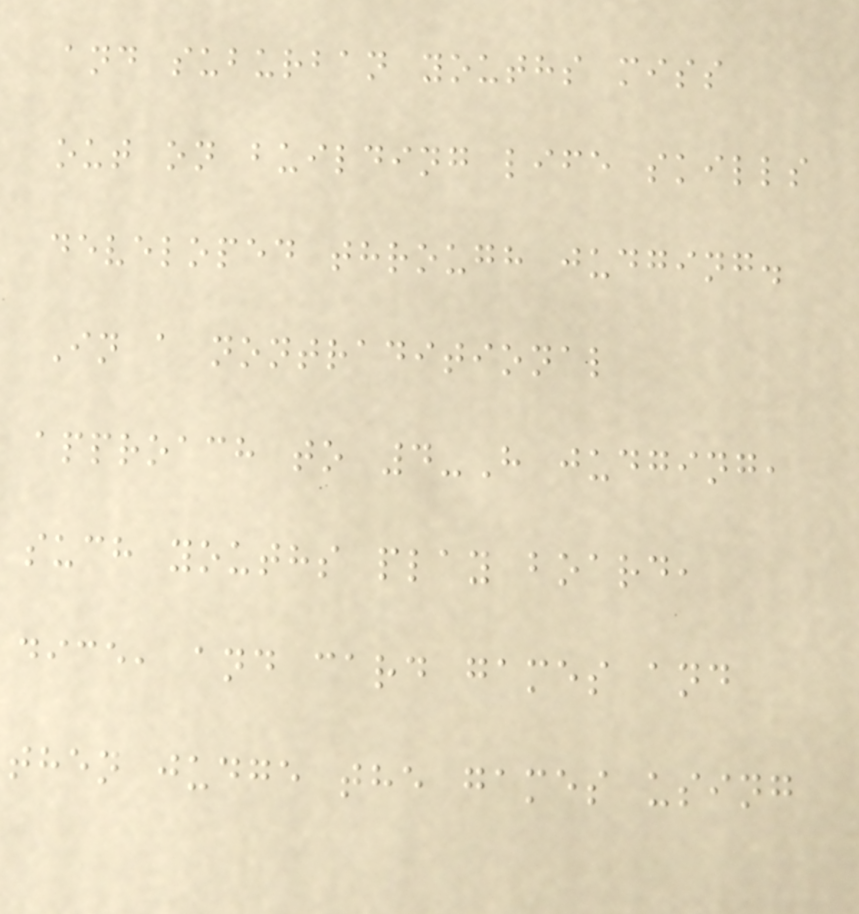and suburban youths miss
out on building life skills
developed through judging.
In a nontraditional
approach to 4-H judging,
such youths play board,
dice, and card games and
then judge the games using
